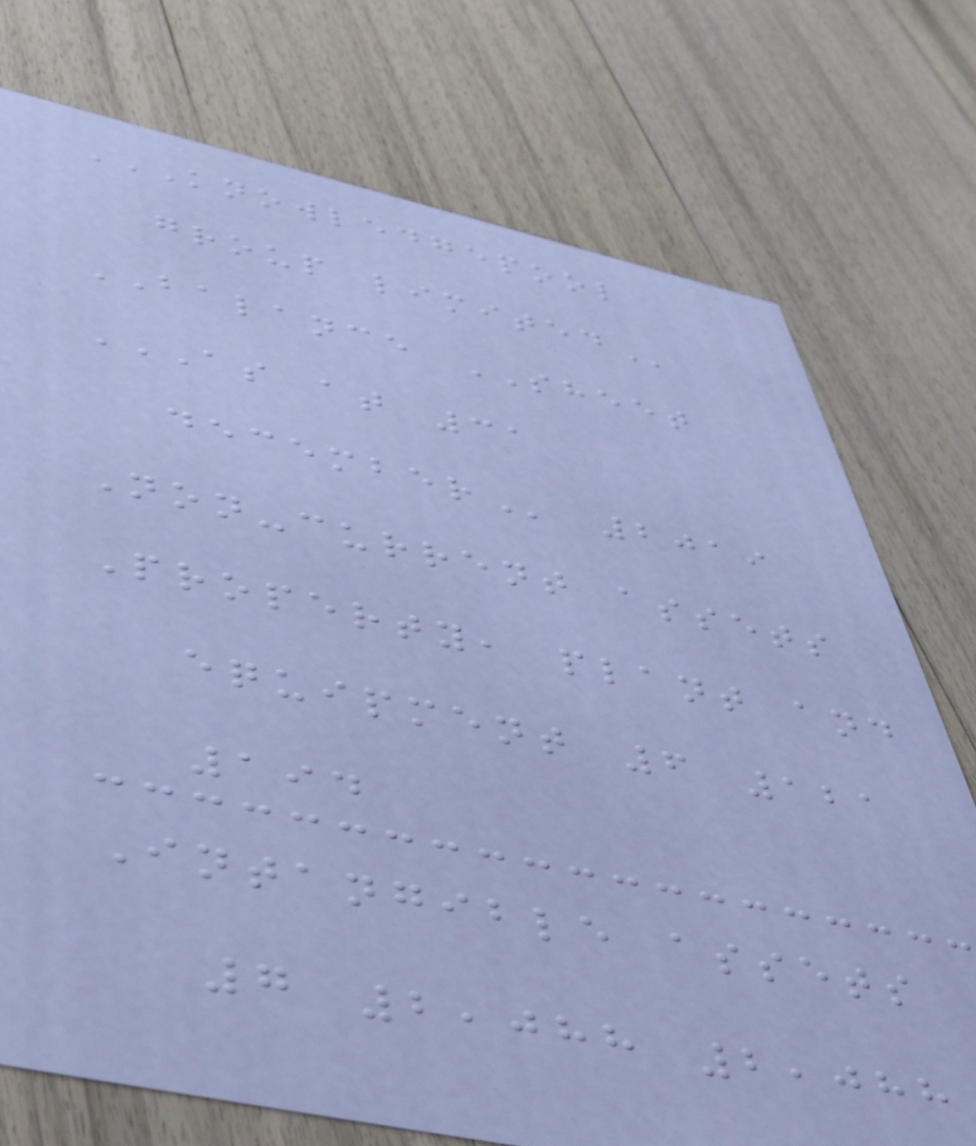KNOWLEDGEPOOL
GROUP LIMITED
BALANCE SHEET
AS AT 31
DECEMBER 2019
Non-current assets
Property, plant and
equipment 6 121
194
Intangible assets
7 2,088 2,088
